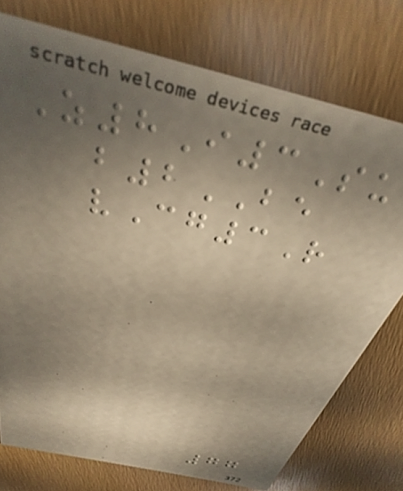Z8I3Su
b2BE
vCg3R
77
